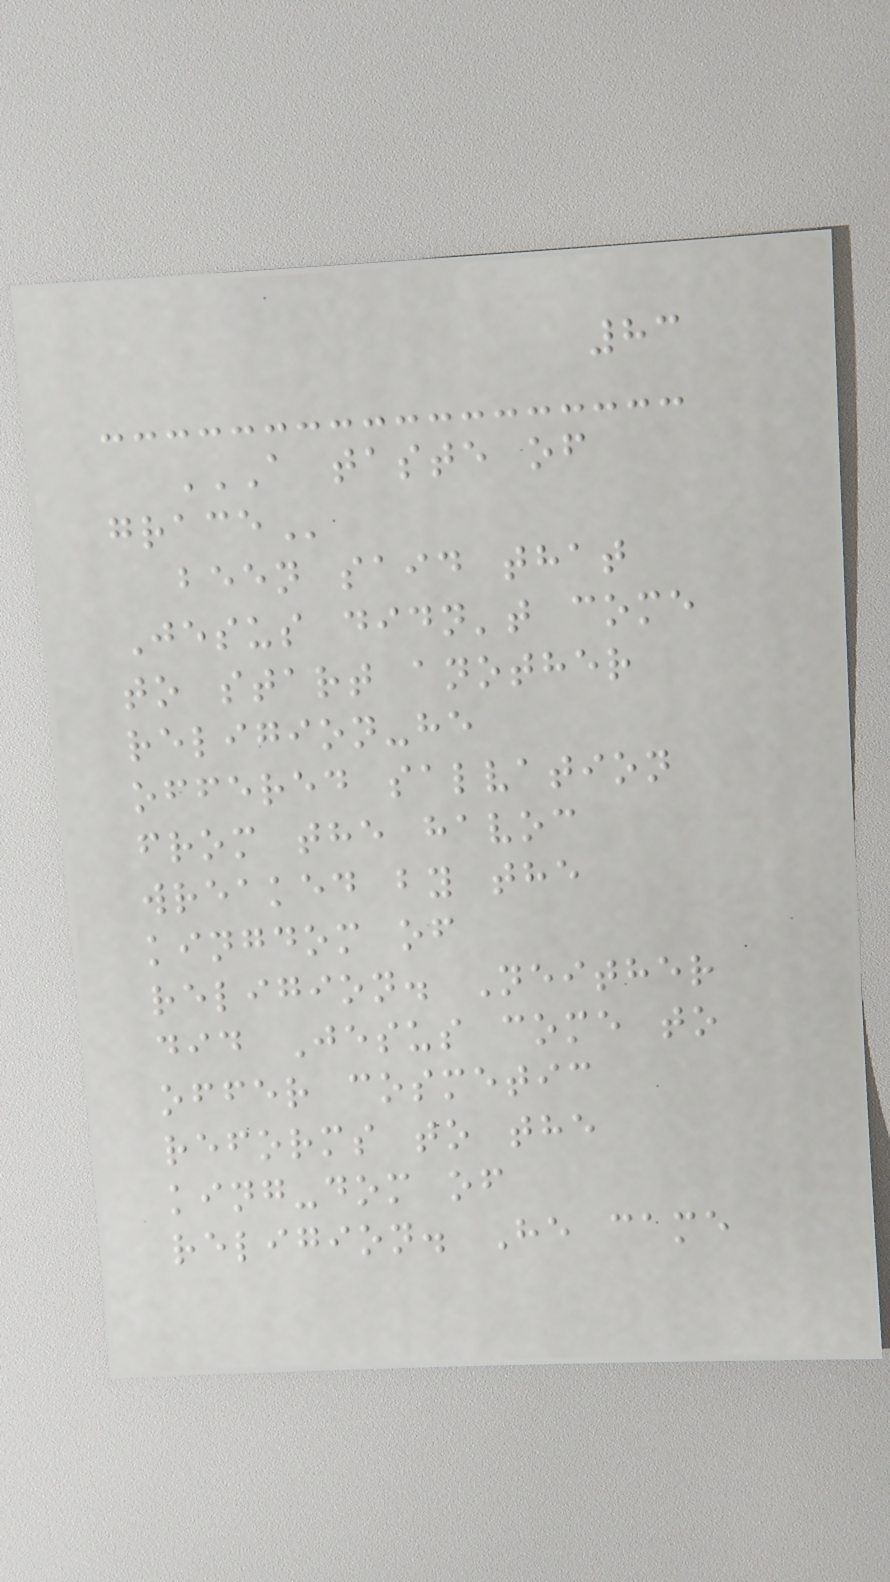83
A TASTE OF
GRACE
been said that
Jesus didn't come
to start another
religion-he
offered salvation
from the havoc
wreaked by the
kingdom of
religion. Neither
did Jesus come to
offer cosmetic
reforms to the
king-dom of
religion. He came
